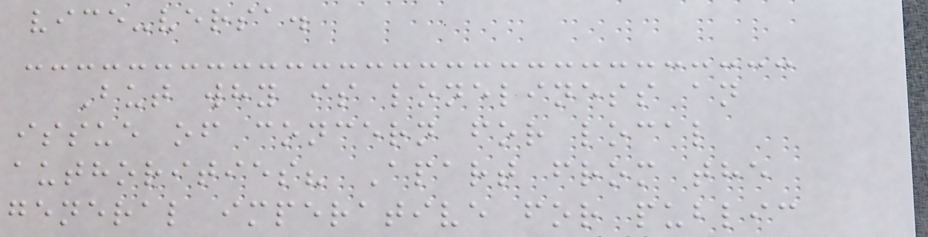vice-versa.
But why is loneliness an
issue of concern for local
authorities? Apart from the
general imperative for public
